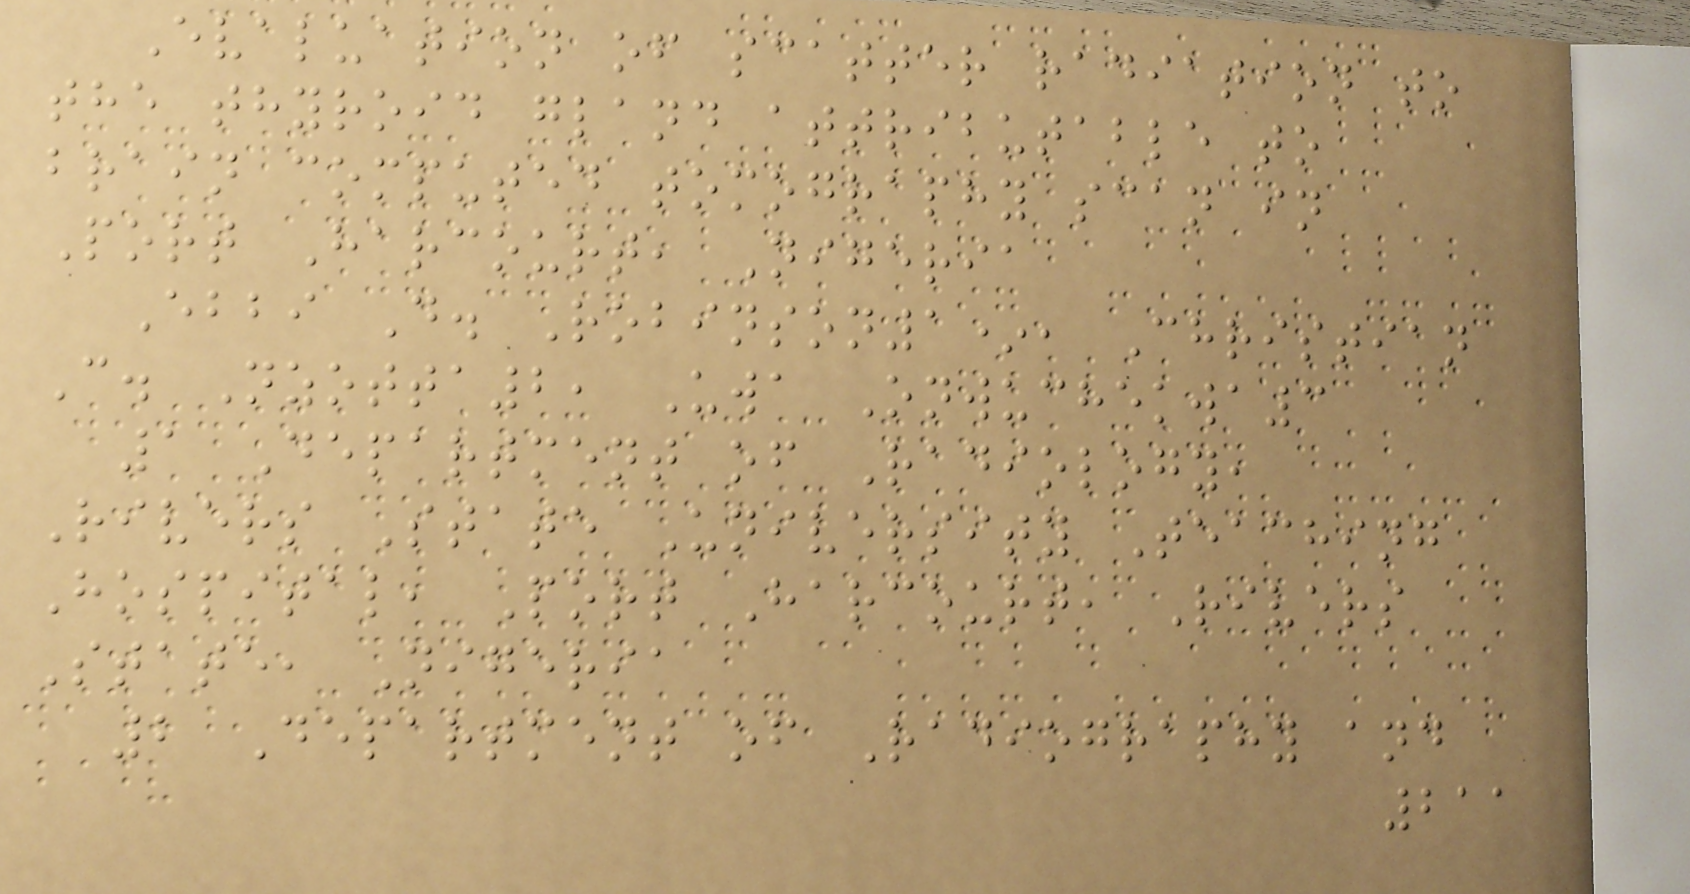Evaluation of scatter radiation to
the thyroid gland attributable to
brain computed tomography scan in
Port Harcourt, Nigeria
Ebbi D. Robinson1*, Christian
C. Nzotta2, Uwa Onwuchekwa3
1 Department of Radiology,
Rivers State University Teaching
Hospital, Port Harcourt, Rivers
State, Nigeria
2 Department of Radiography and
211
